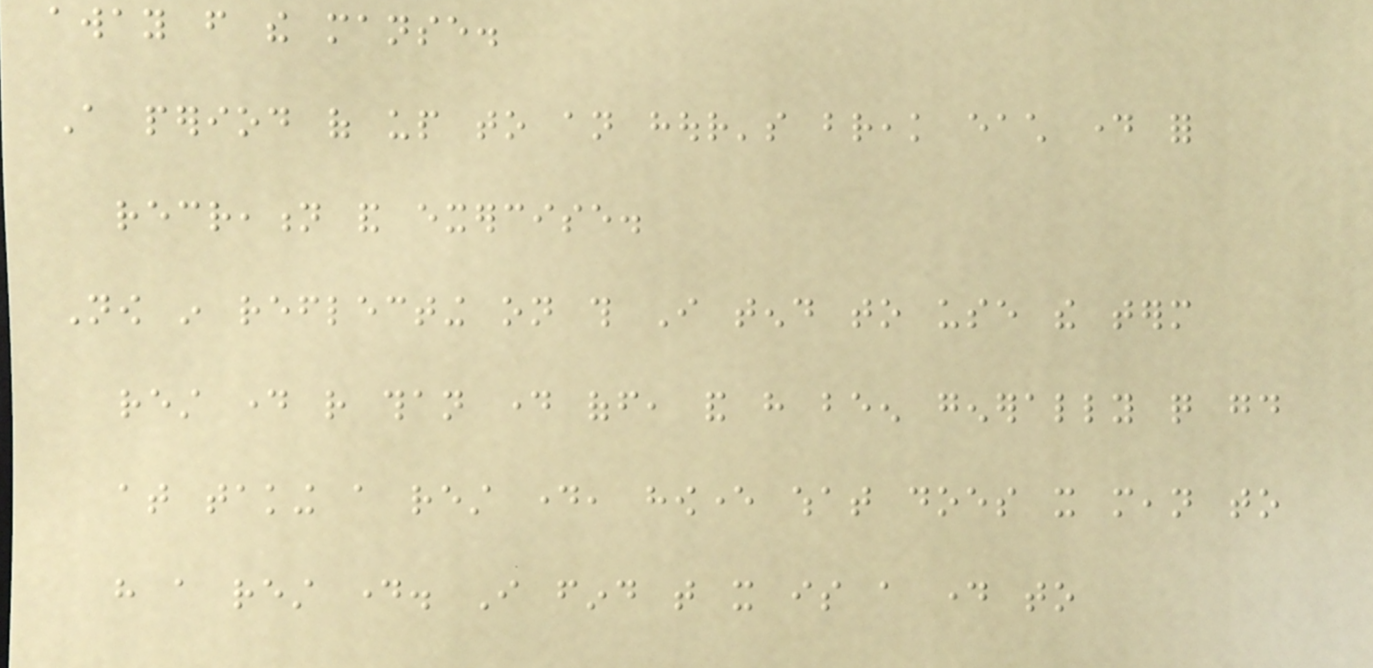away from the manse.
A period of up to an hour's break each day for
recreation and exercise.
Now in reflecting on this I tend to use the term
rest day rather than day off, and have been generally quite good
at taking a rest day, however what does it mean to
have a rest day. I find that it is a day to
